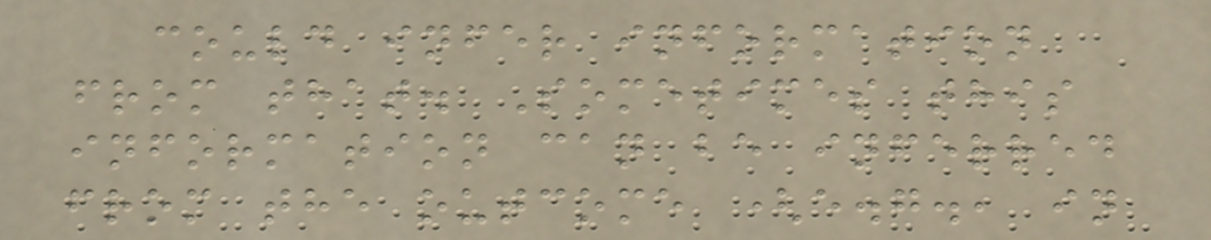could infer information
from that. Sometimes this
information can be inferred
from the outcome (e.g., in
